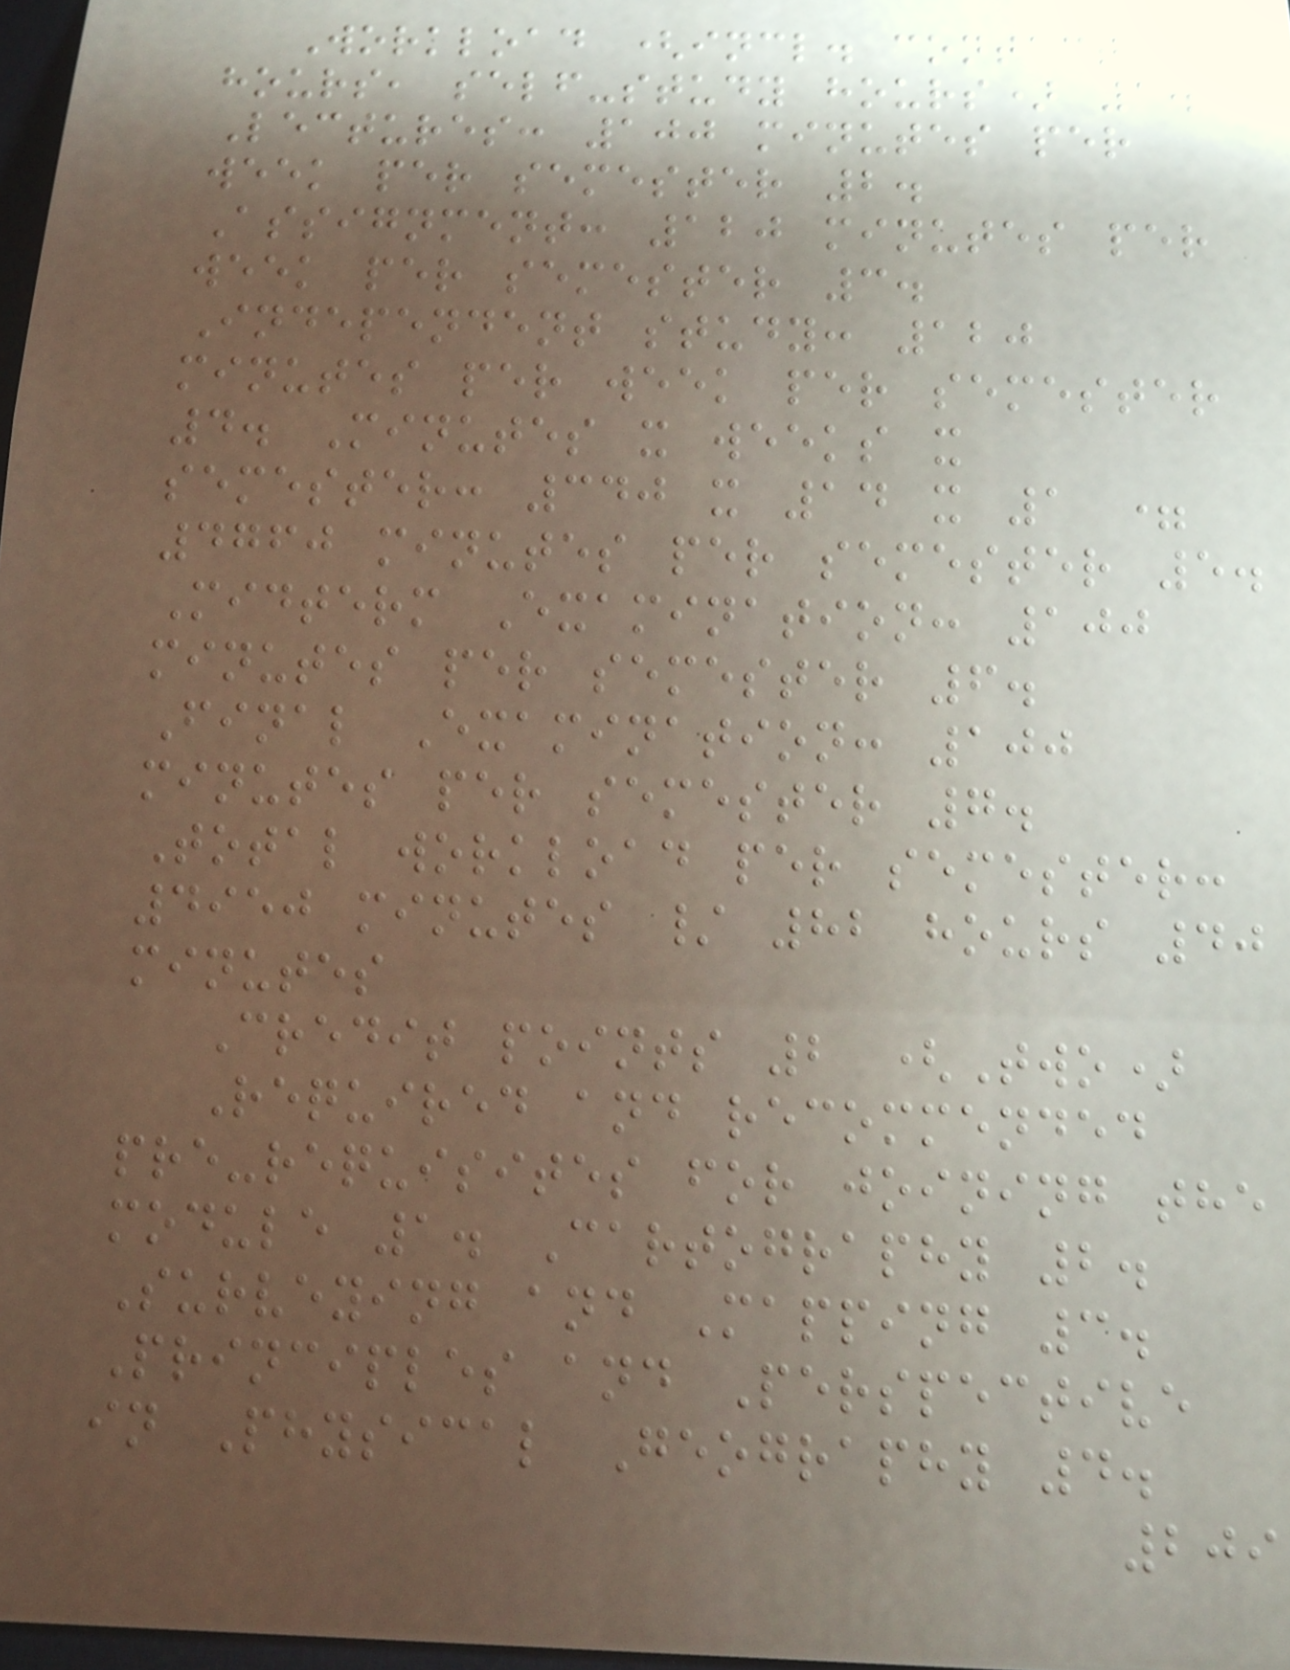Workload (incl. contact
hours, self-study hours) 1.
Lectures: 100 minutes per
week per semester 2.
Assignment: 120 minutes per
week per semester 3.
Independent study: 120
minutes per week per semester
4. Minutes x weeks x
semester: 340 x 14 x 1 =
4760 minutes per semester 5.
Midterm Examination: 100
minutes per semester 6.
Final Examination: 100
minutes per semester 7.
Total workload per semester:
4950 minutes / 82 hours 40
minutes
Credit points 2 (Two)
Required and recommended
pre-requisites for joining the
module 1. Cartography 2.
Surveying and Mapping 3.
Principles and Perspective
in Physical Geography 4.
209
